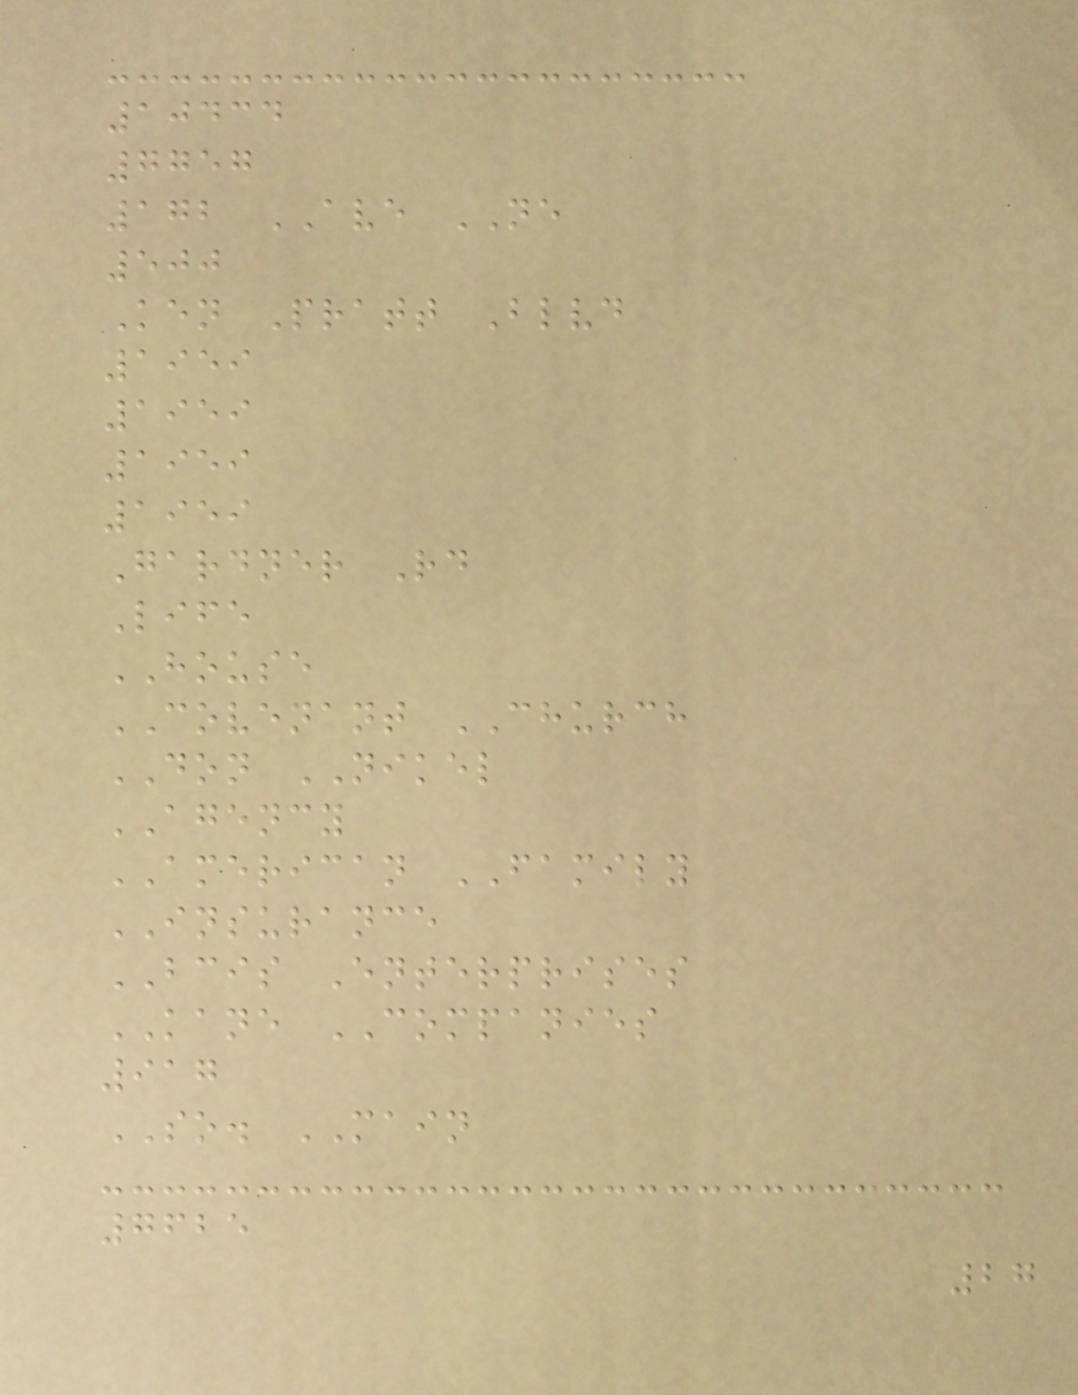10434
7757
172 AVE NE
500
Ken Pratt Blvd
1959
1959
1959
1959
Gardner Rd
Life
HOUSE
COVENANT CHURCH
DON NIKEL
AGENCY
AMERICAN FAMILY
INSURANCE
BCIS Enterprises
KANE COMPANIES
917
SO. MAIN
7625
27
